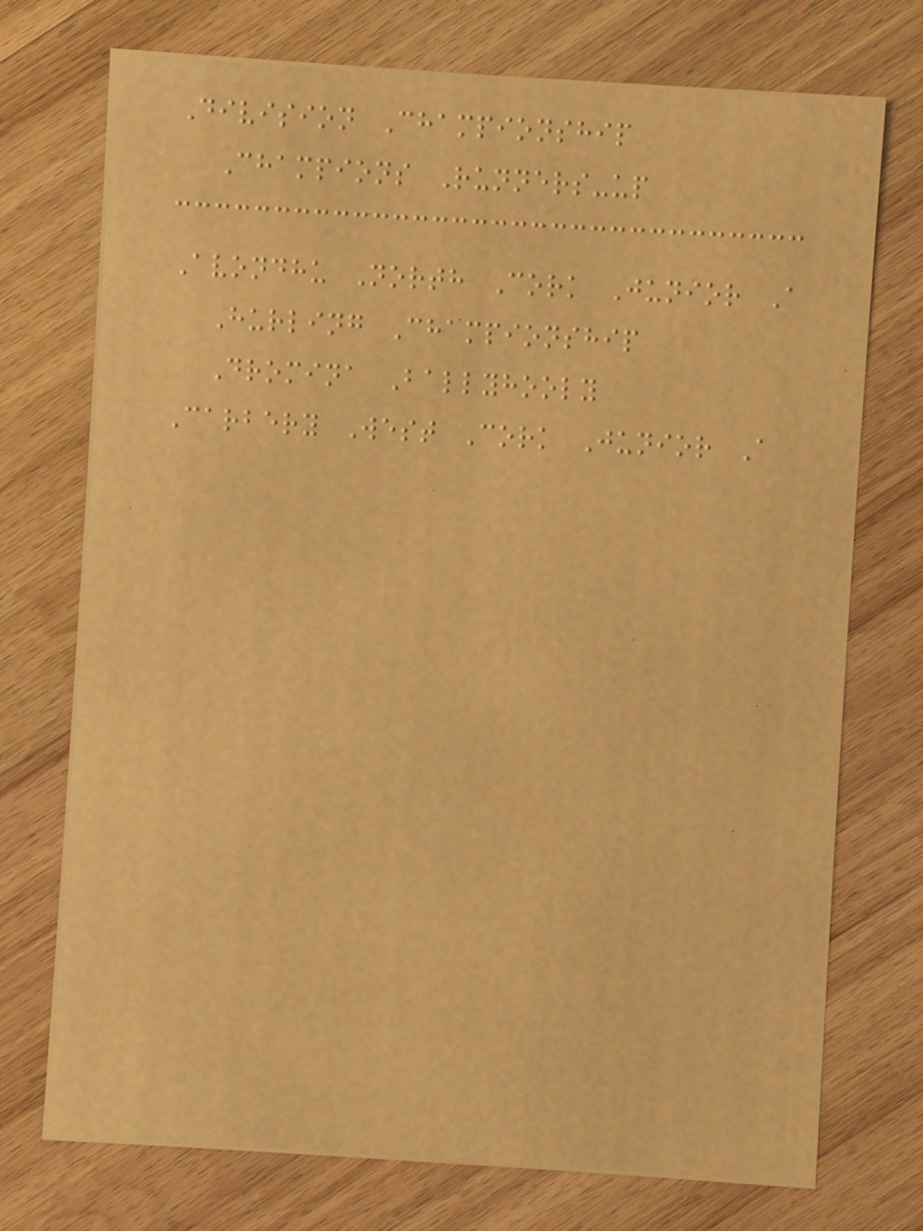Division Championship
Champions Runners-up
Avondhu North Cork Junior A
Hurling Championship
Dromina Ballyhooly
Carbery West Cork Junior A
